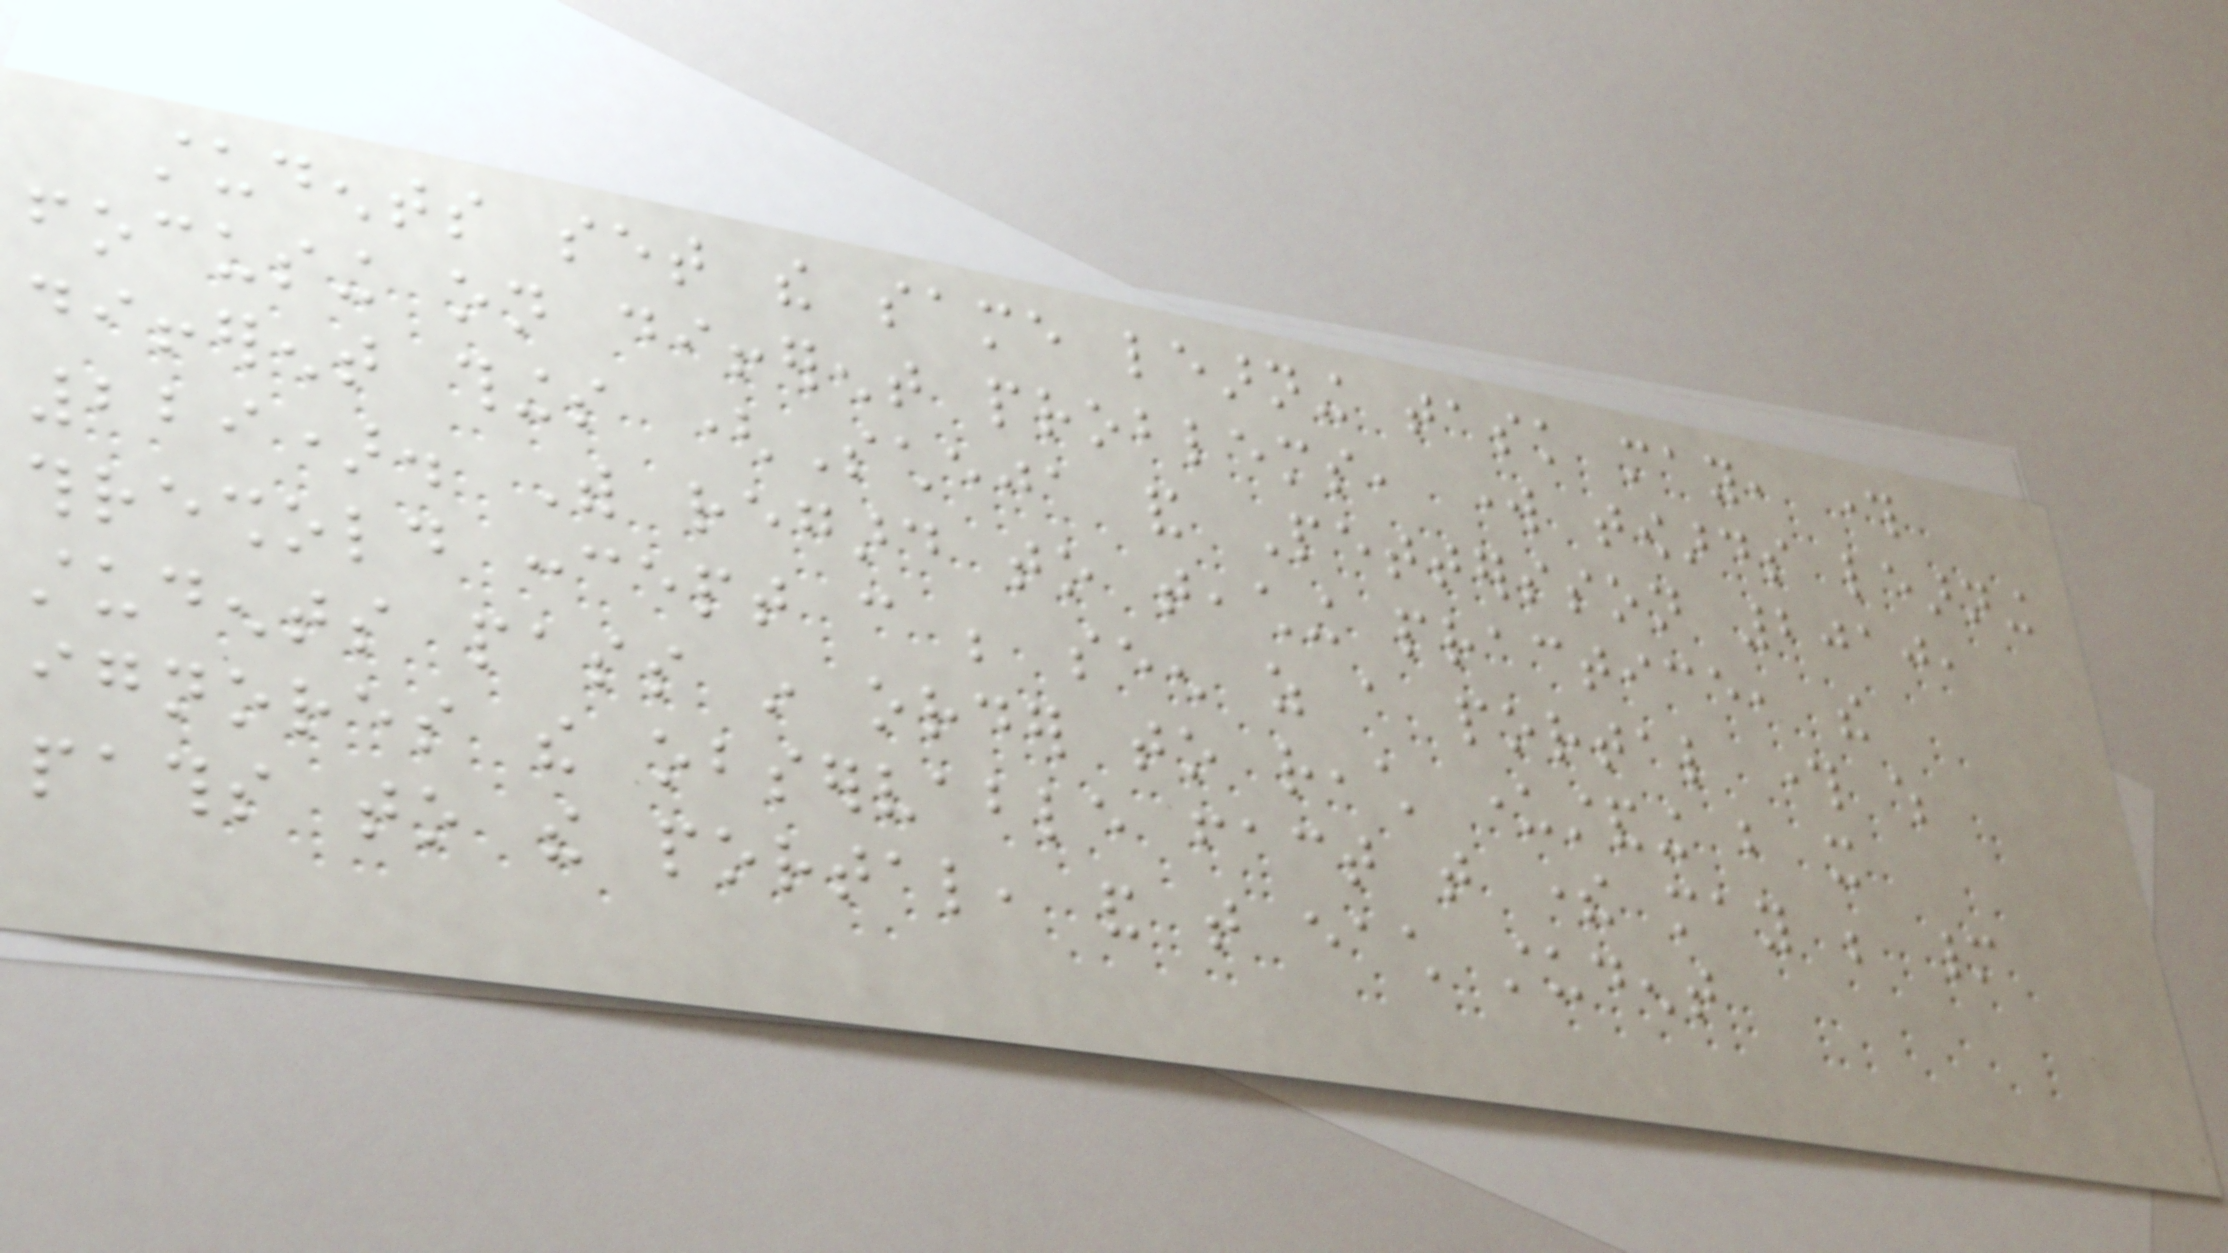students set the same learning task may, through
focusing on different problems, work towards learning
different things (Scheja and Pettersson 2010,
229). With regard to teaching practice, the
threshold concept can be seen as a portal through which
students pass in order to reach understanding but it
ignores the observable fact that there may be many
paths to the portal, and that each student
